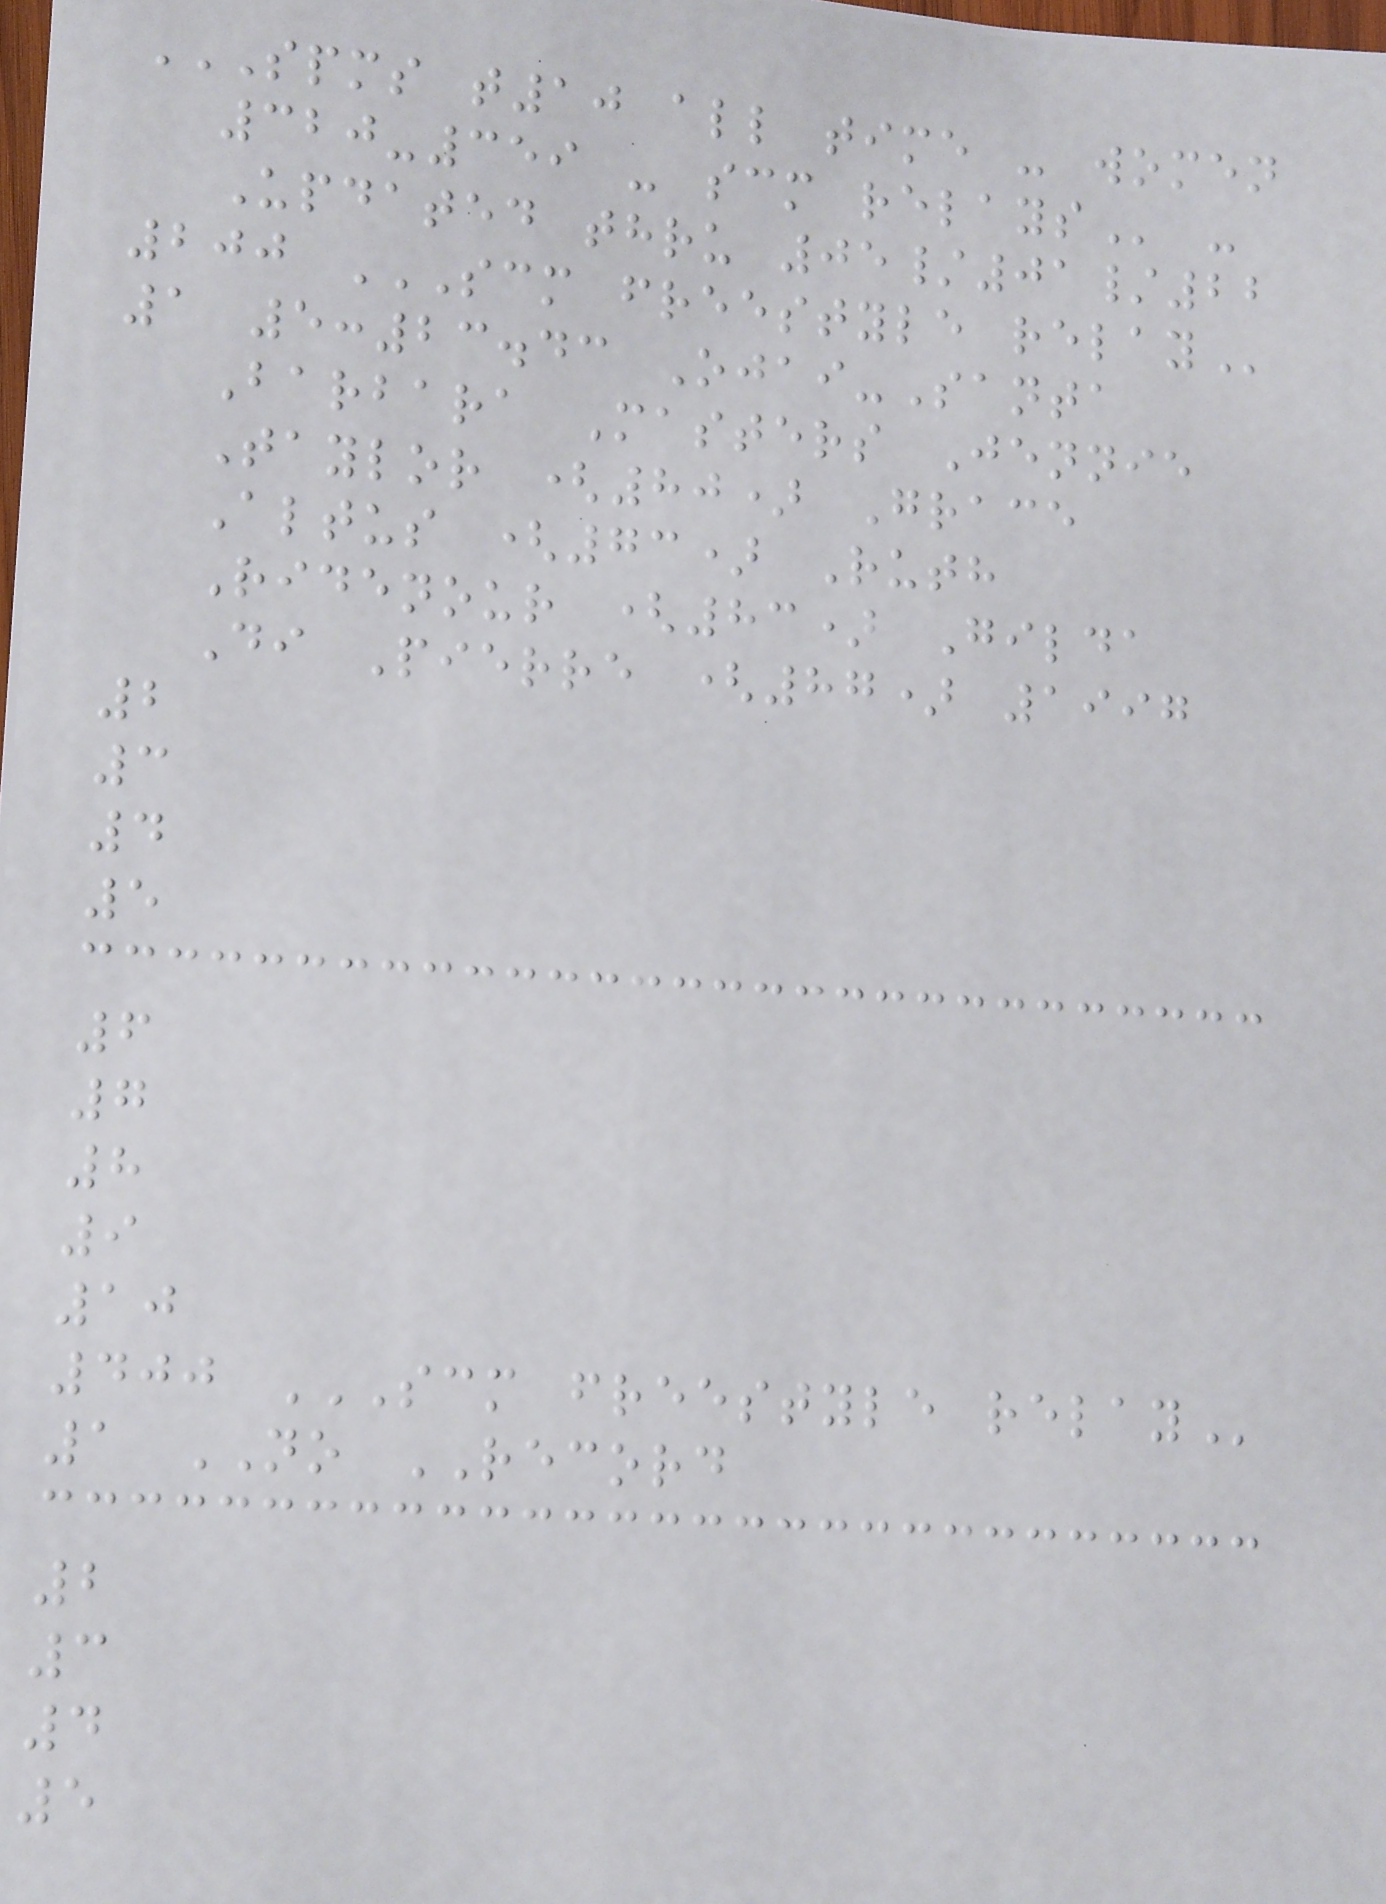SPMS T10 ALL TIME - WOMEN
320-359 - SCM RELAYS -
Updated thru 05/01/22
200 SCM FREESTYLE RELAY
1 5:23.43 Ojai-Santa
Barbara Masters Jennie
Taylor (80) Grace
Altus (73) Ruth
Ridenour (83) Gilda
Di Pierre (87) 1997
2
3
4
5
6
7
8
9
10
400 SCM FREESTYLE RELAY
1 NO RECORD
2
3
4
5
